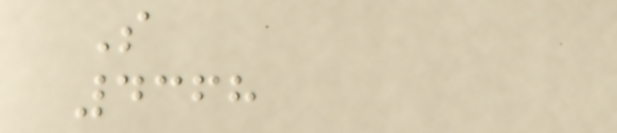S
4368
